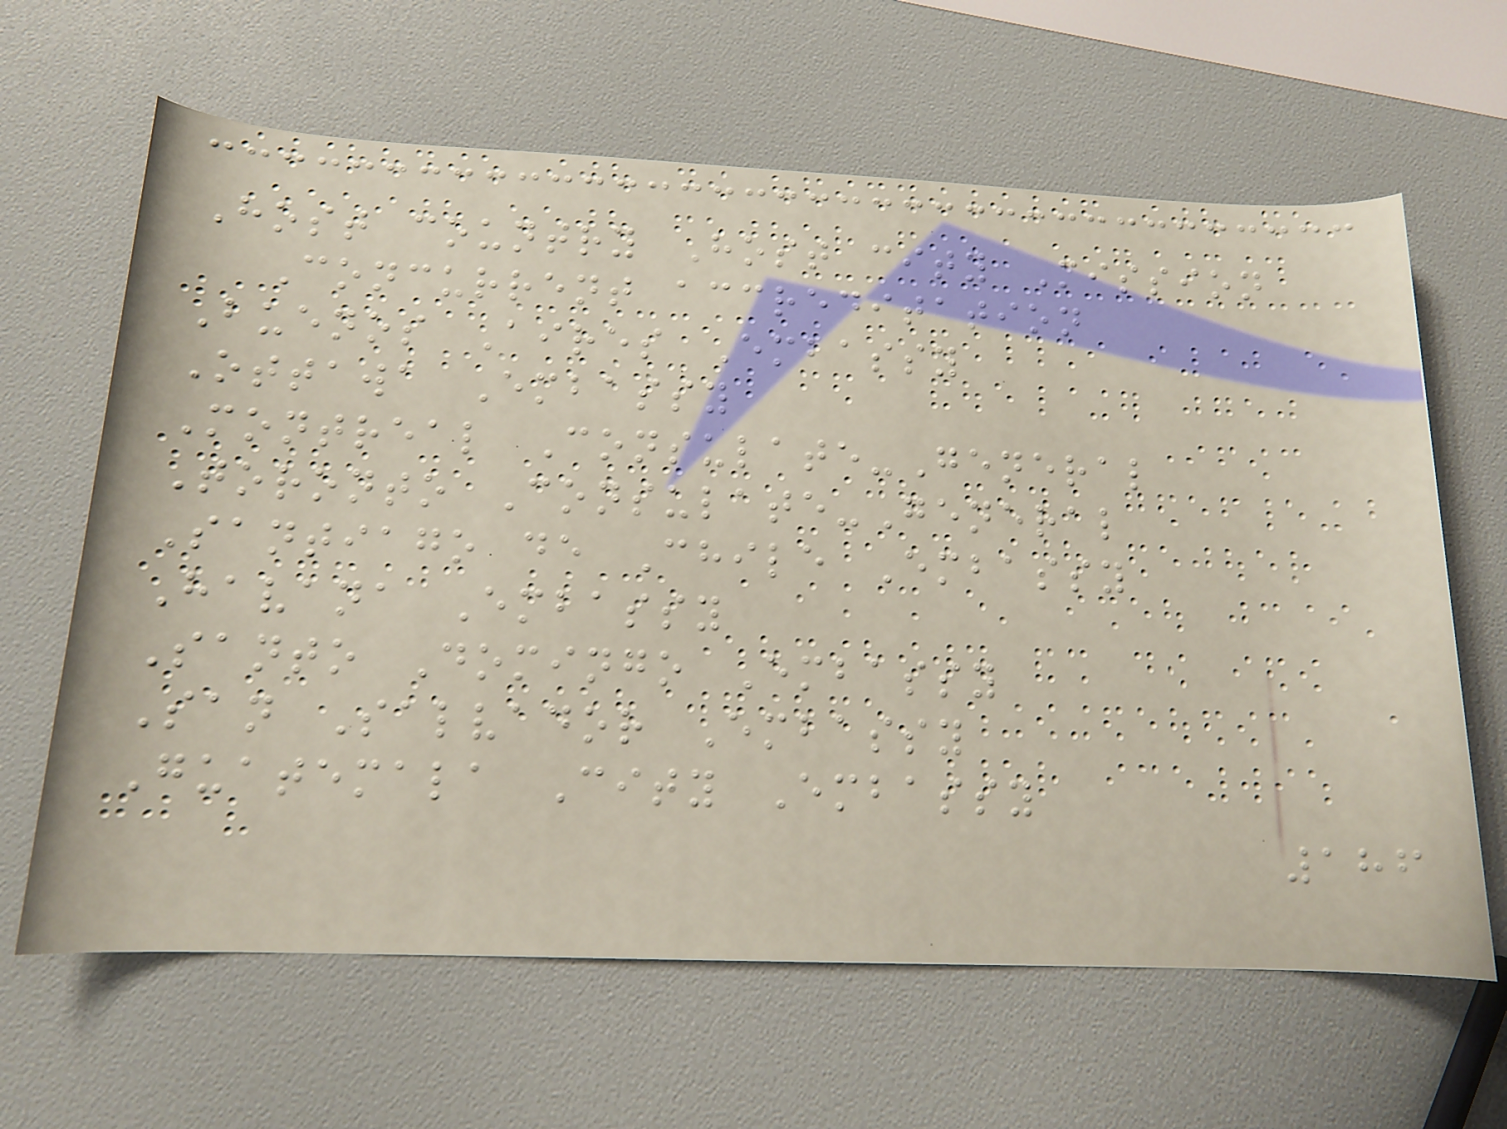Host country Host city Mission
Concurrent accreditation
Buenos Aires Embassy
Ottawa Embassy
Montreal Consulate-General
Toronto Consulate-General
Santiago de Chile Embassy
Havana Embassy
Santo Domingo Embassy
San Salvador Embassy
Guatemala City Embassy
186
